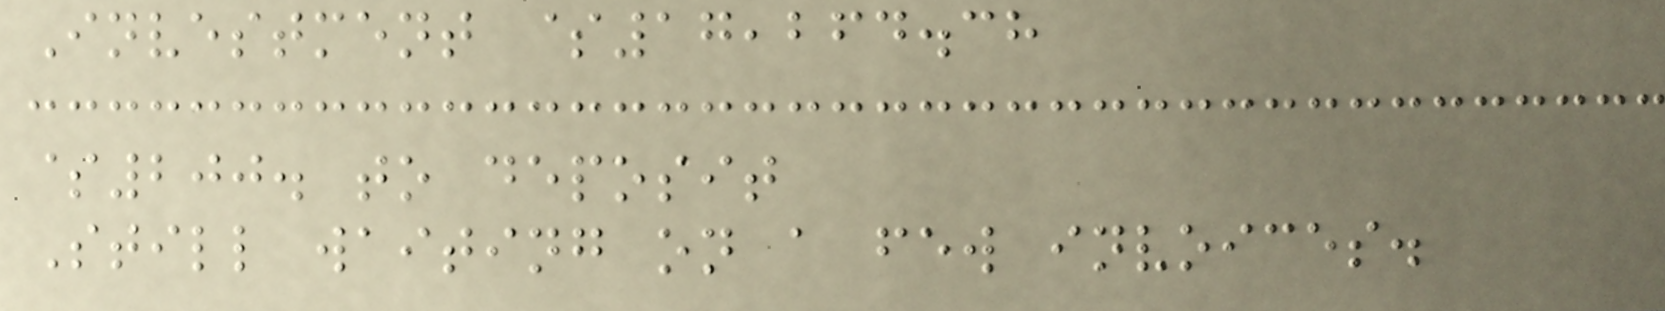Investment $17,264.38
$200. to deposit
Still waiting on a few invoices.
